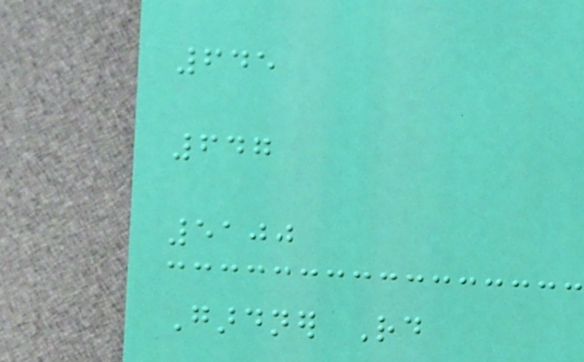645
647
5100
Gardner Rd
